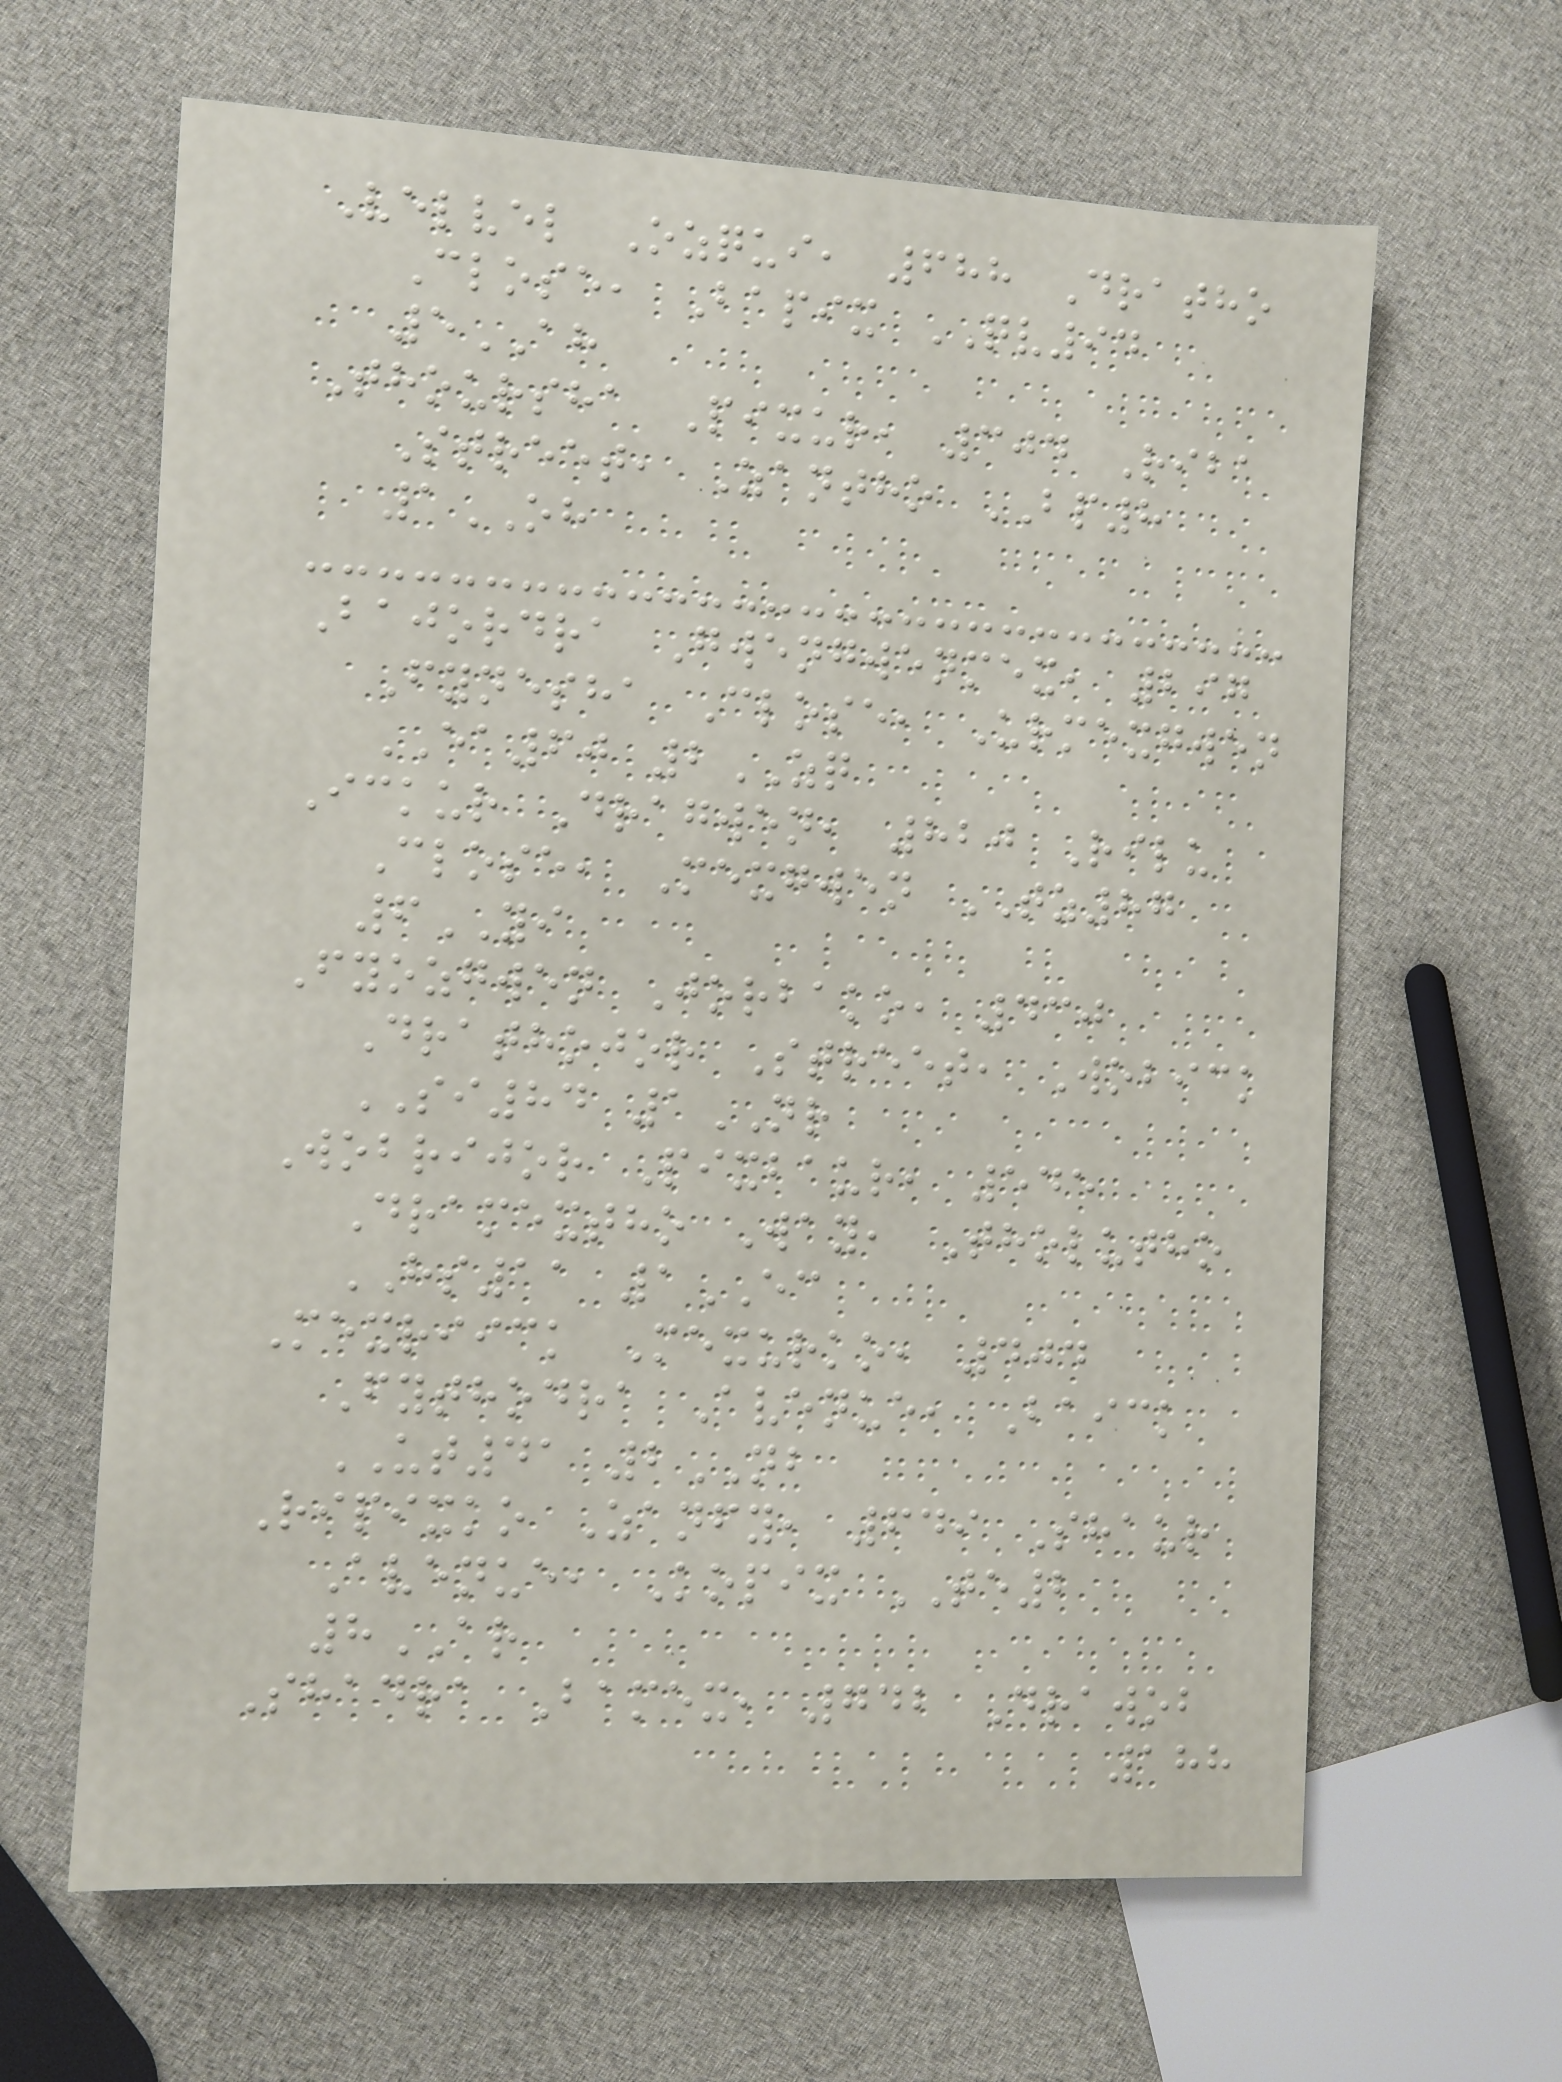Velvel Ozqui, 688 Dratho
Close, Bapix QV94
5AH
Thoursha Pixur, 304 Riba
Street, Zantho BP8
1OH
Bajordra Gwengwenmex, 297
Fynesha Close, Urmexgwen
EA60 2ZQ
Ickur Dragwen, 820 Rilu
Close, Mexgwen TZ87
6YI
Fyozgwen Jorbako, 430
Drathojor Street, Wobick
SI84 1NR
Wobrijor Pixbaur, 545
Dramextho Way, Tholutho
HS11 1EC
Mexriick Mexurko, 404
Fythodra Avenue, Baick
UT41 2NB
Ripixko Zanfy, 649 Shaur
Avenue, Kopix TE2
8AR
Shadra Bamex, 742 Drawob
188
